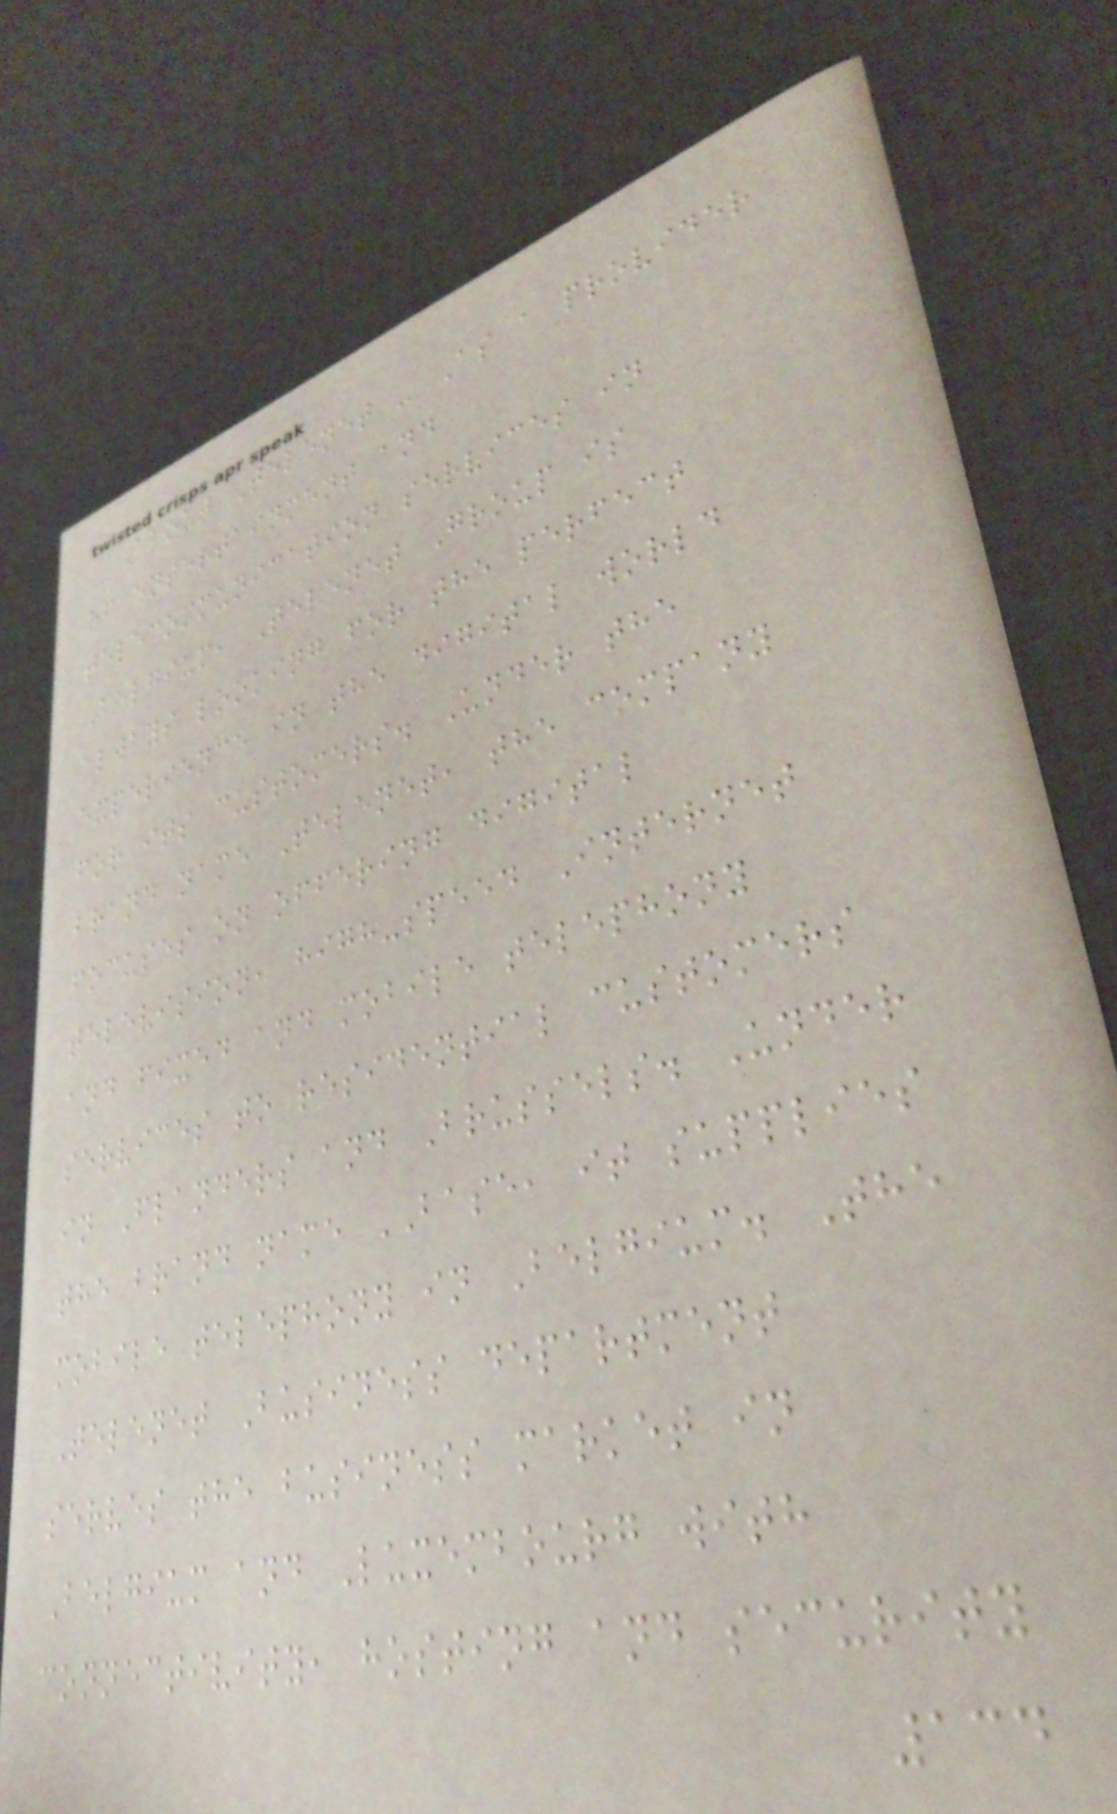About Telenet - As a provider
of entertainment and
telecommunication services in
Belgium, Telenet Group is
always looking for the perfect
experience in the digital world
for its customers. Under the
brand name Telenet, the company
focuses on offering digital
television, high-speed Internet
and fixed and mobile telephony
services to residential customers
in Flanders and Brussels. Under
the brand name BASE, it supplies
mobile telephony in Belgium. The
Telenet Business department
serves the business market in
Belgium and Luxembourg with
connectivity, hosting and security
134
